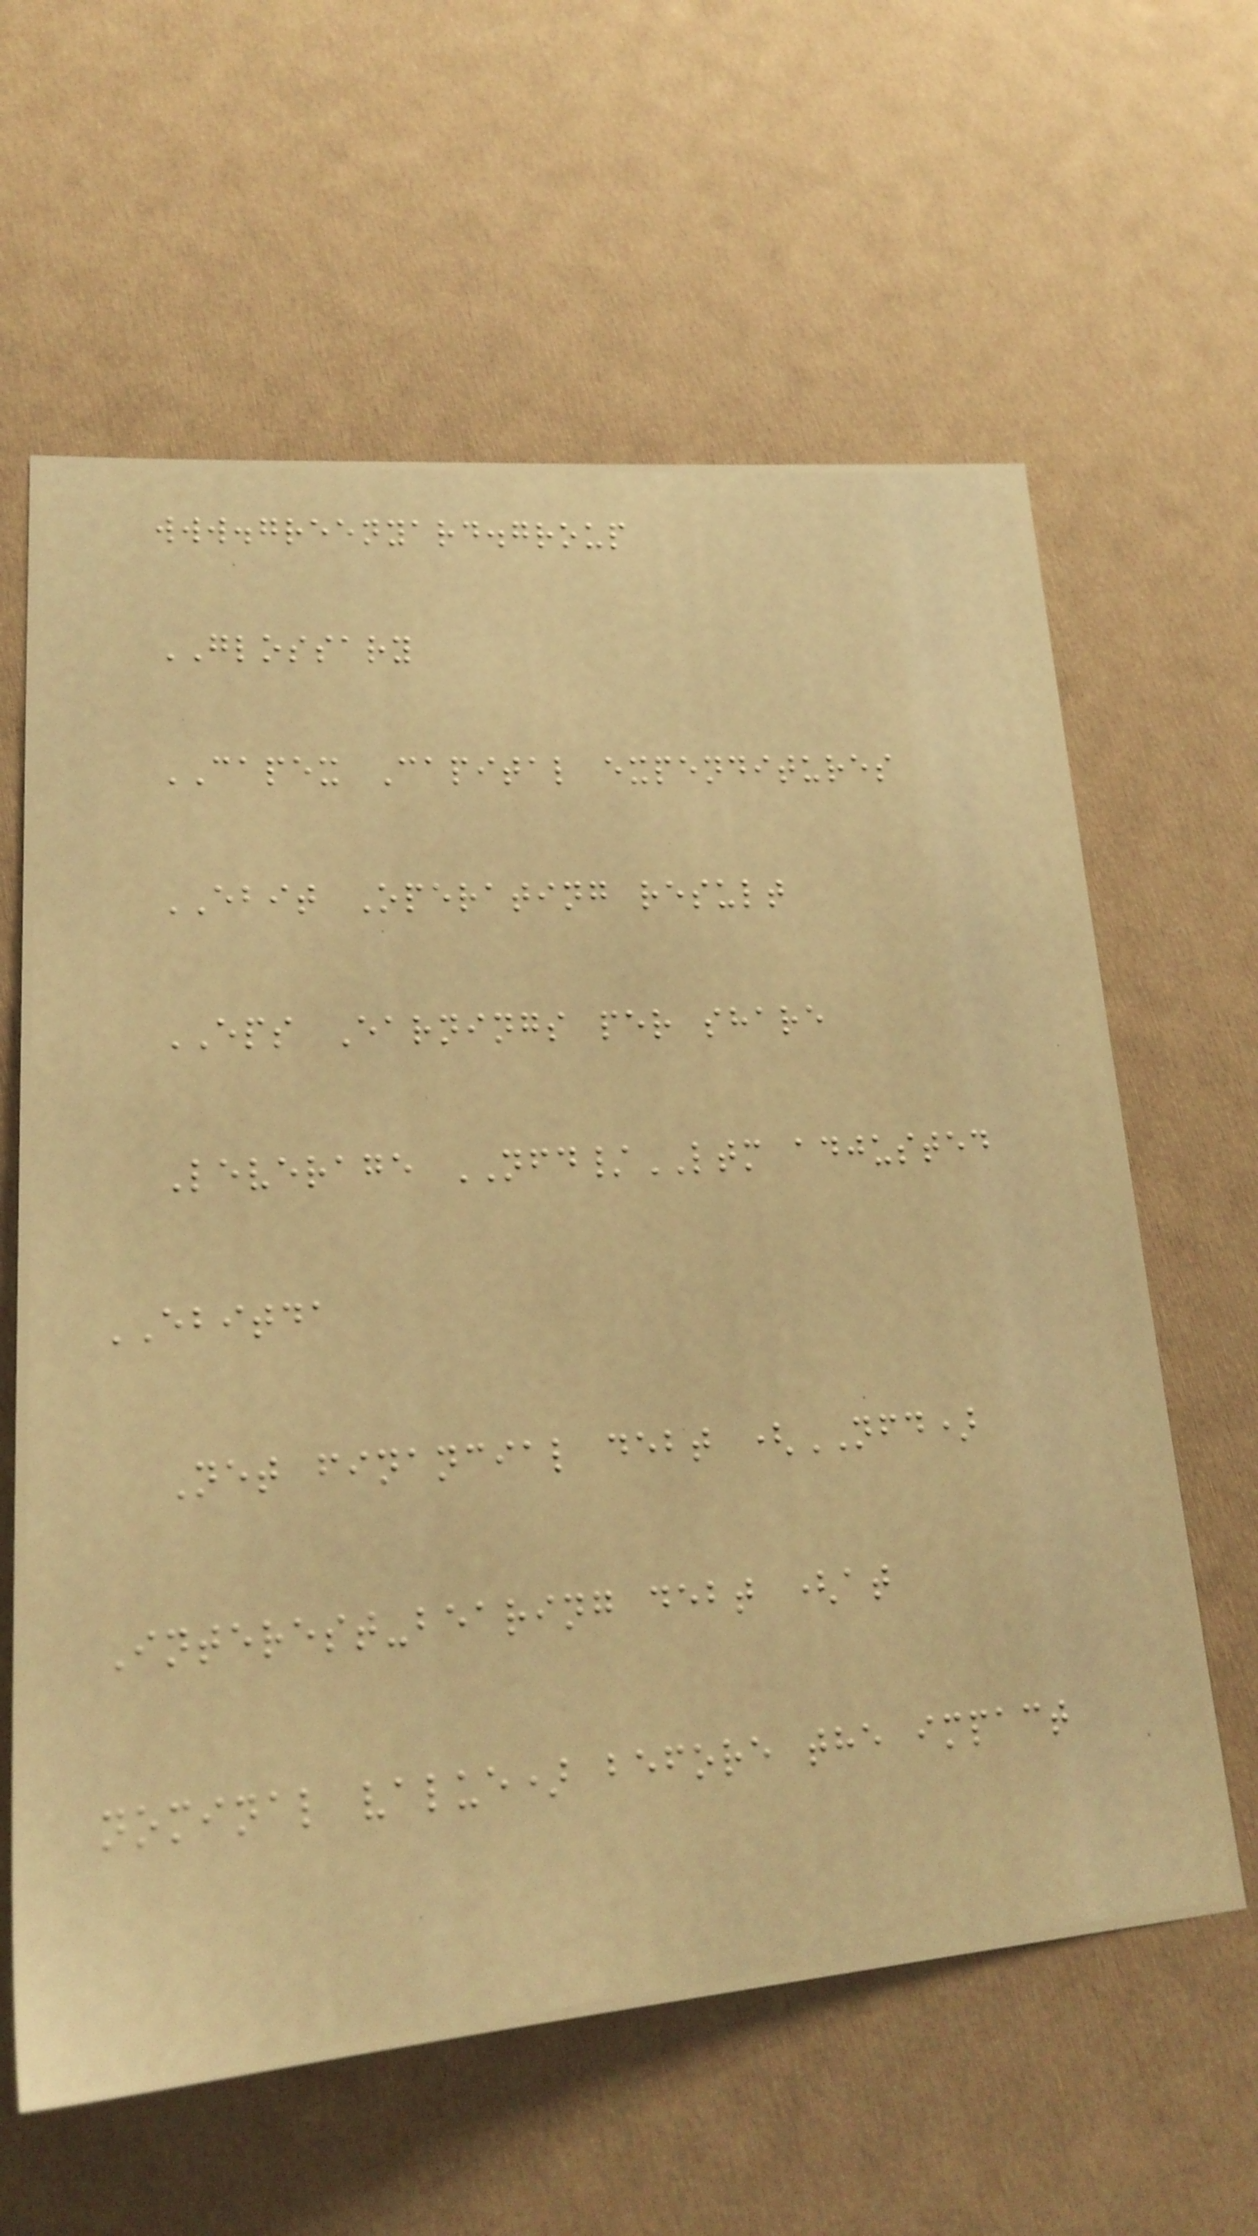www.greenyard.group
GLOSSARY
CAPEX Capital expenditures
EBIT Operating result
EPS Earnings per share
Leverage NFD/LTM adjusted
EBITDA
Net financial debt (NFD)
Interest-bearing debt (at
nominal value) before the impact
